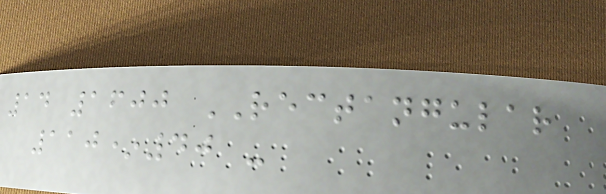14 1600 RECTANGULAR
110*40 -
